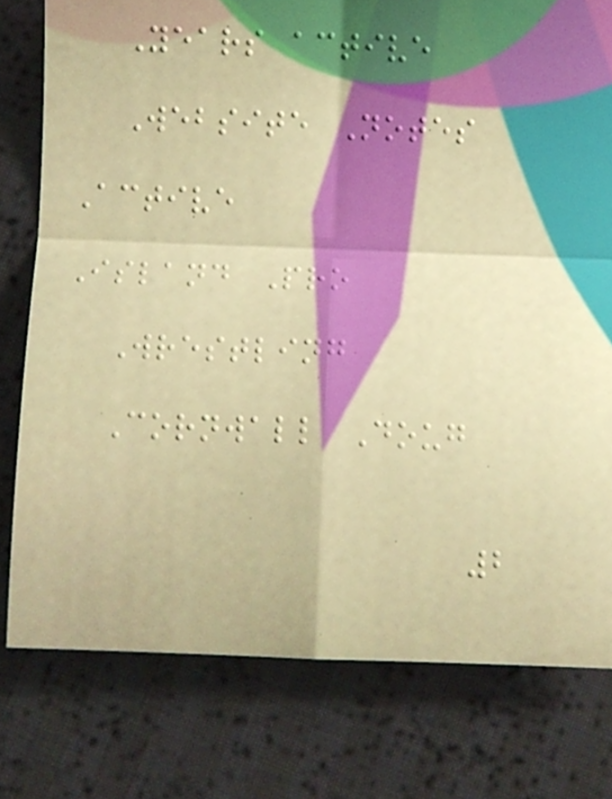Years active
Website Notes
Active
Island Pro
Wrestling
Cornwall Doug
2
